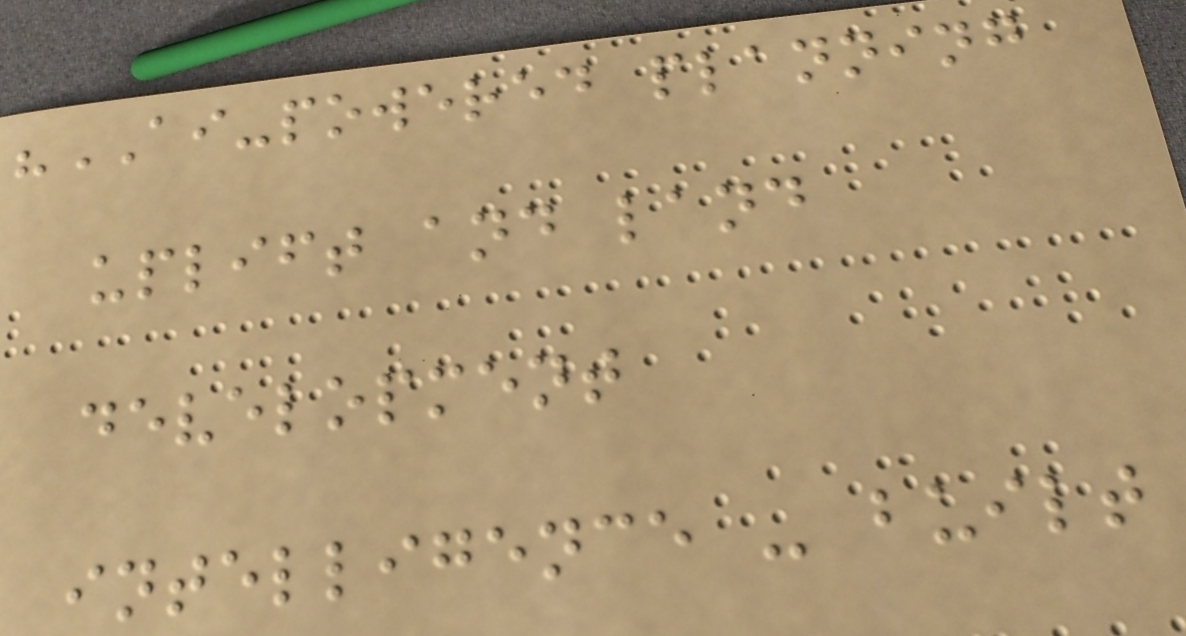"AI-powered planning
uplift and land
development
intelligence - built
